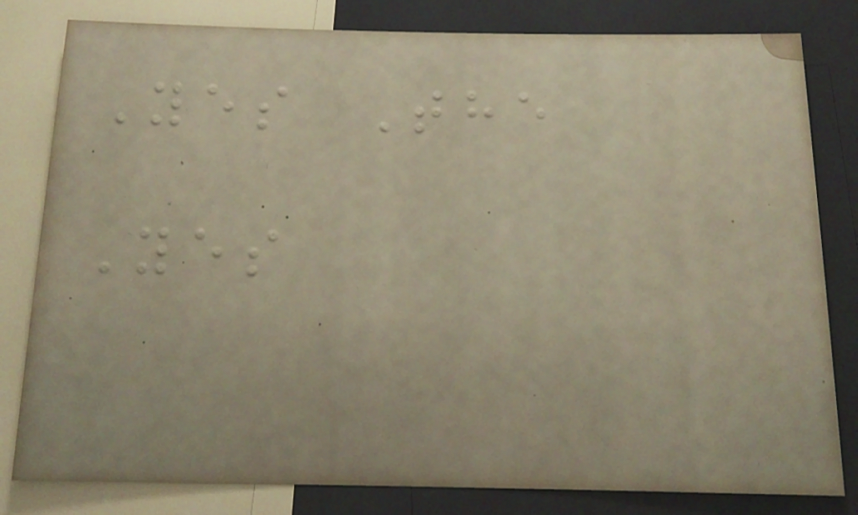Yes The
Yes
